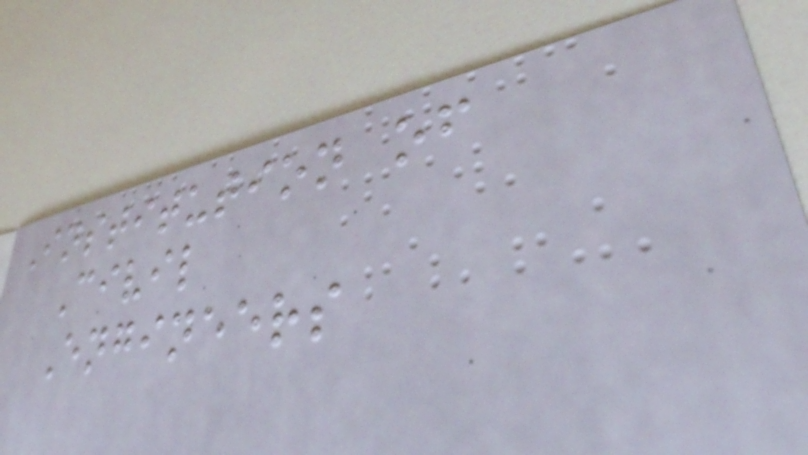Institution of
Civil
Engineers
